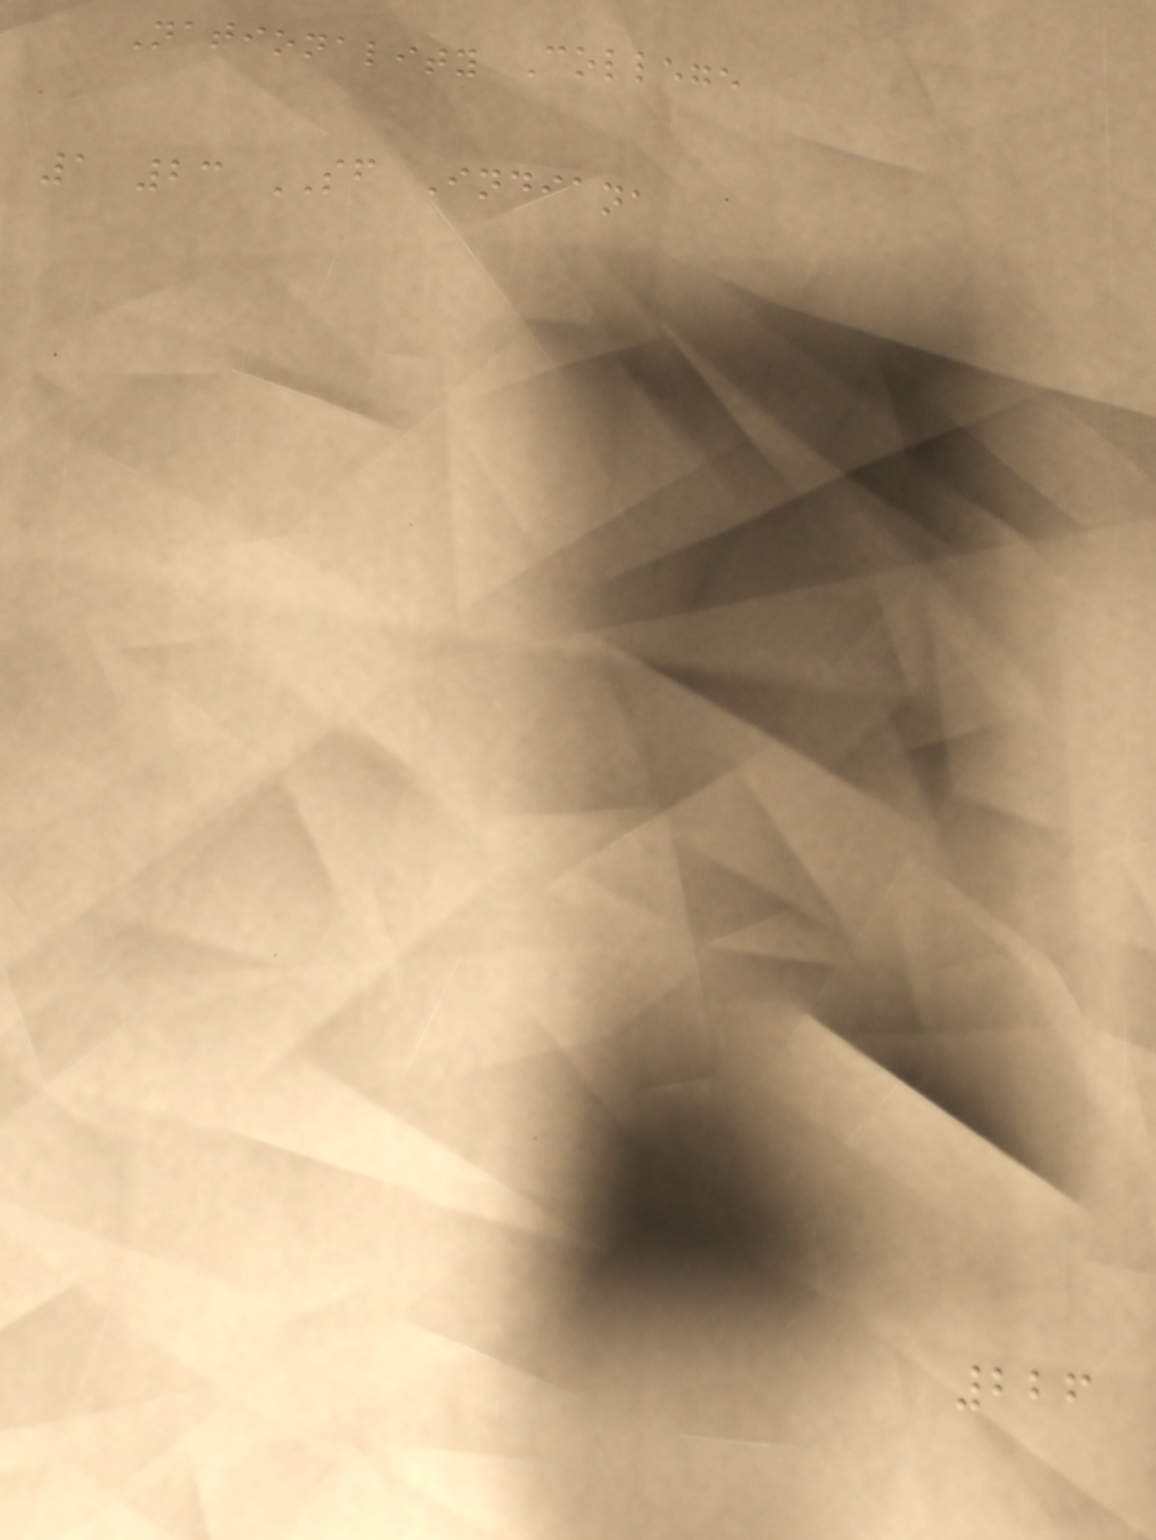Nationality College
1 23 SF Indiana
226
